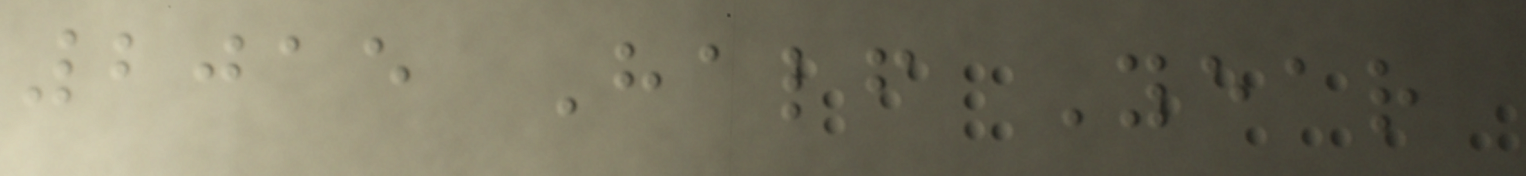2015 Half Year
